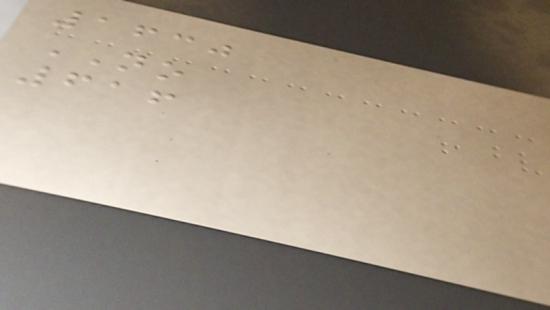1630
NO
616
